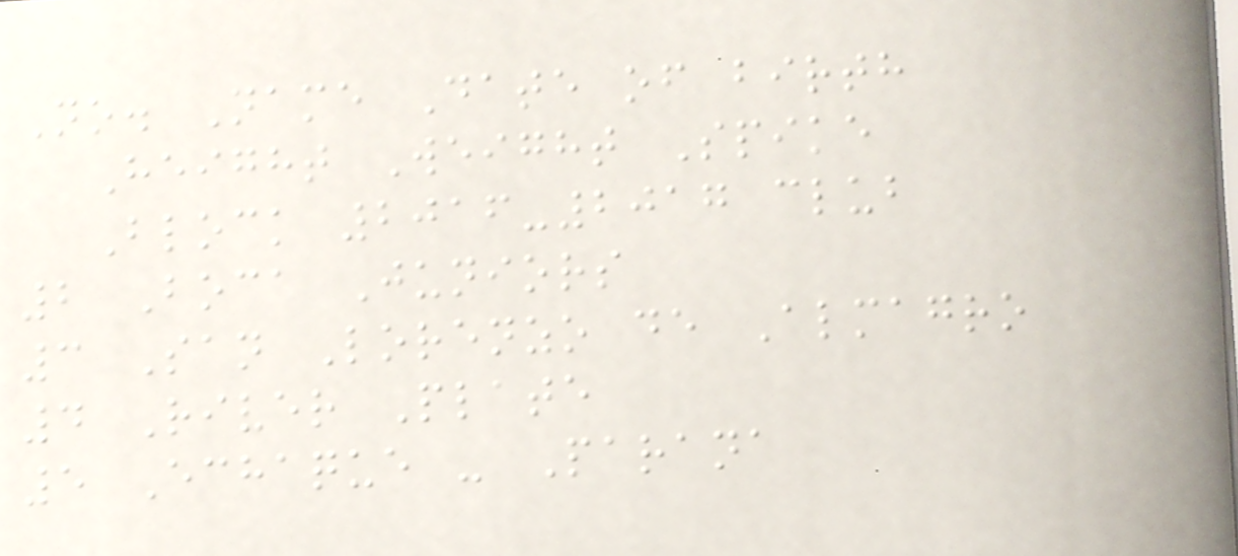No. Name Date of birth
Height Weight Spike
Block 2016-2017 club
2 Boca Juniors
3 San Lorenzo de Almagro
4 River Plate
5 Echaque - Parana
